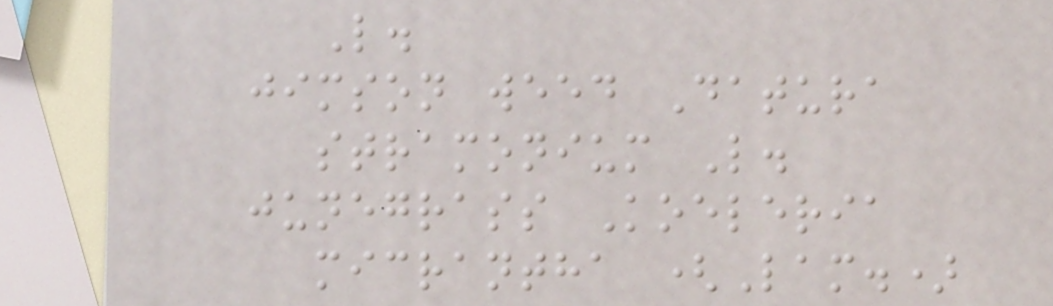L.
jimson weed Datura
stramonium L.
junegrass Koeleria
micrantha (Lam.)
